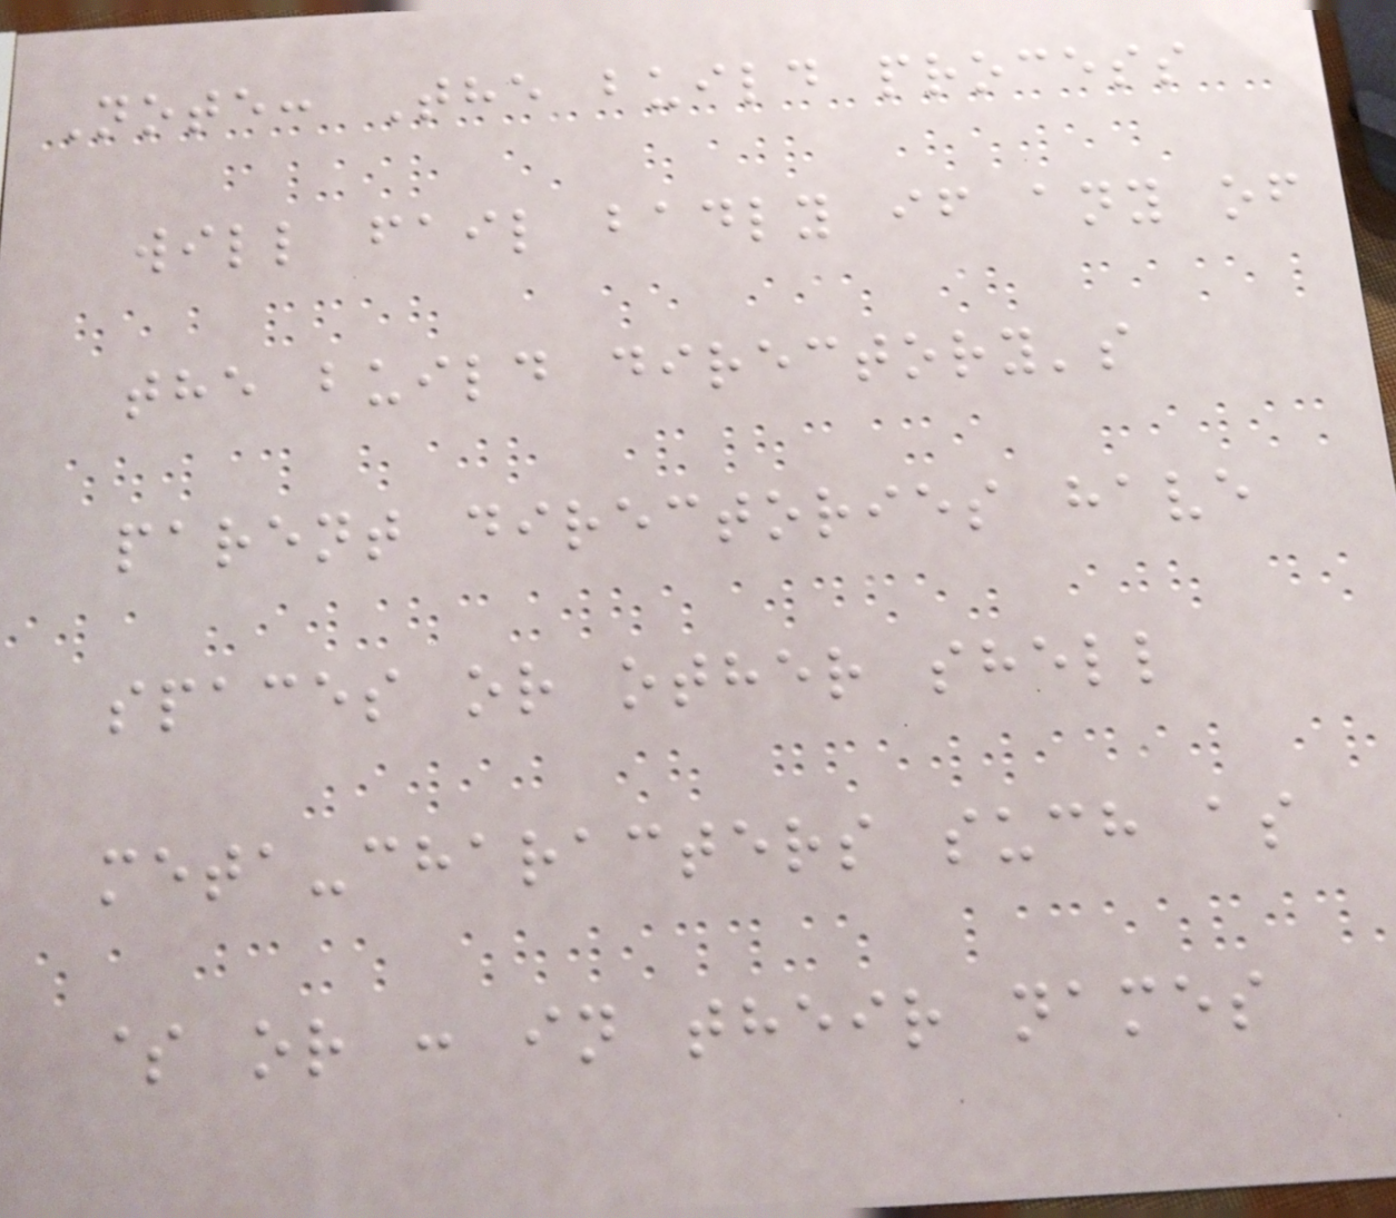Note: The build process
will fail badly if any of
the build directory's
parent directories have
spaces or other shell
meta-characters such as
$ or : in their names
